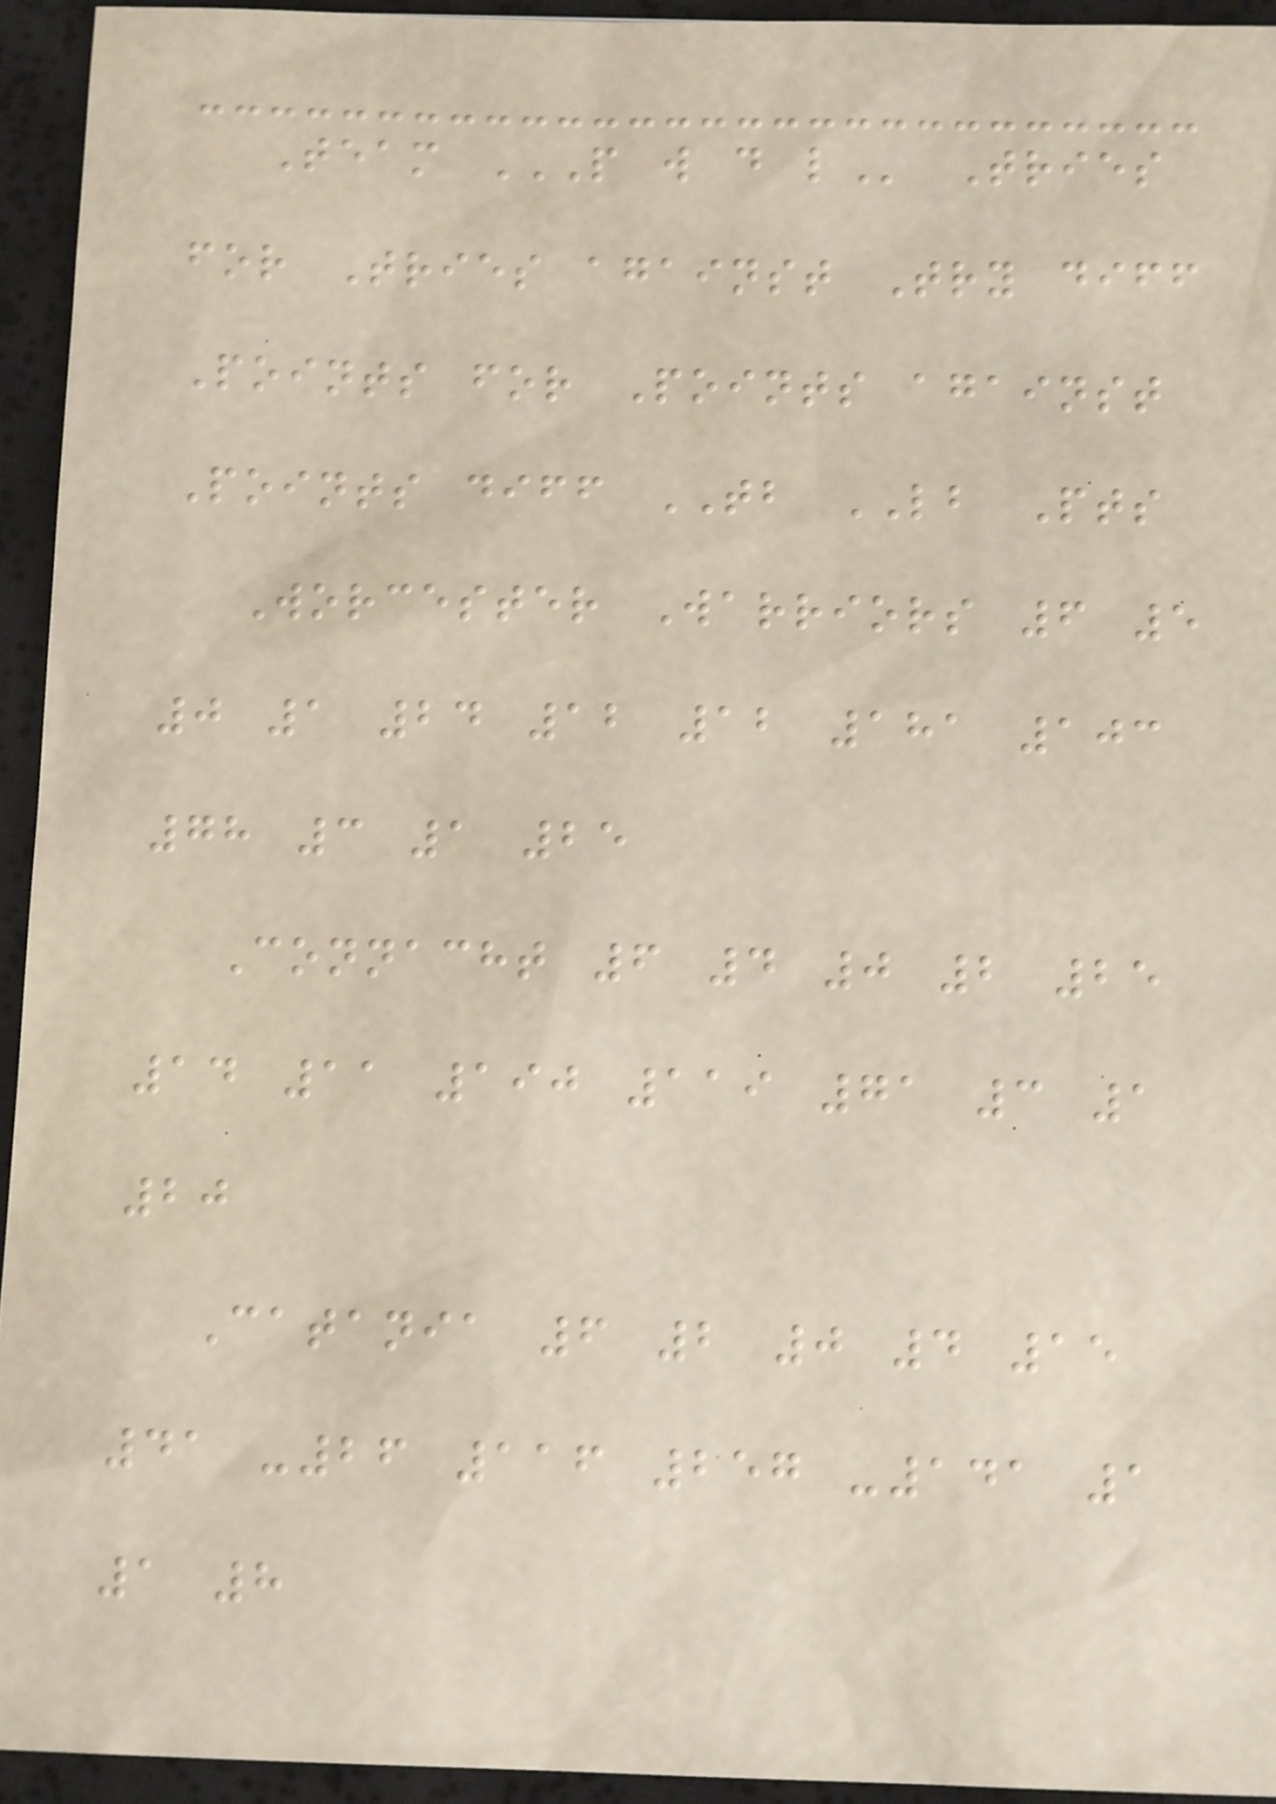Team P W D L Tries
for Tries against Try diff
Points for Points against
Points diff TB LB Pts
Worcester Warriors 6 5
0 1 24 12 12 181 103
78 3 1 25
Connacht 6 4 0 2 25
14 11 190 119 71 3 1
20
Catania 6 2 0 4 15
41 -26 116 257 -141 1
1 8
